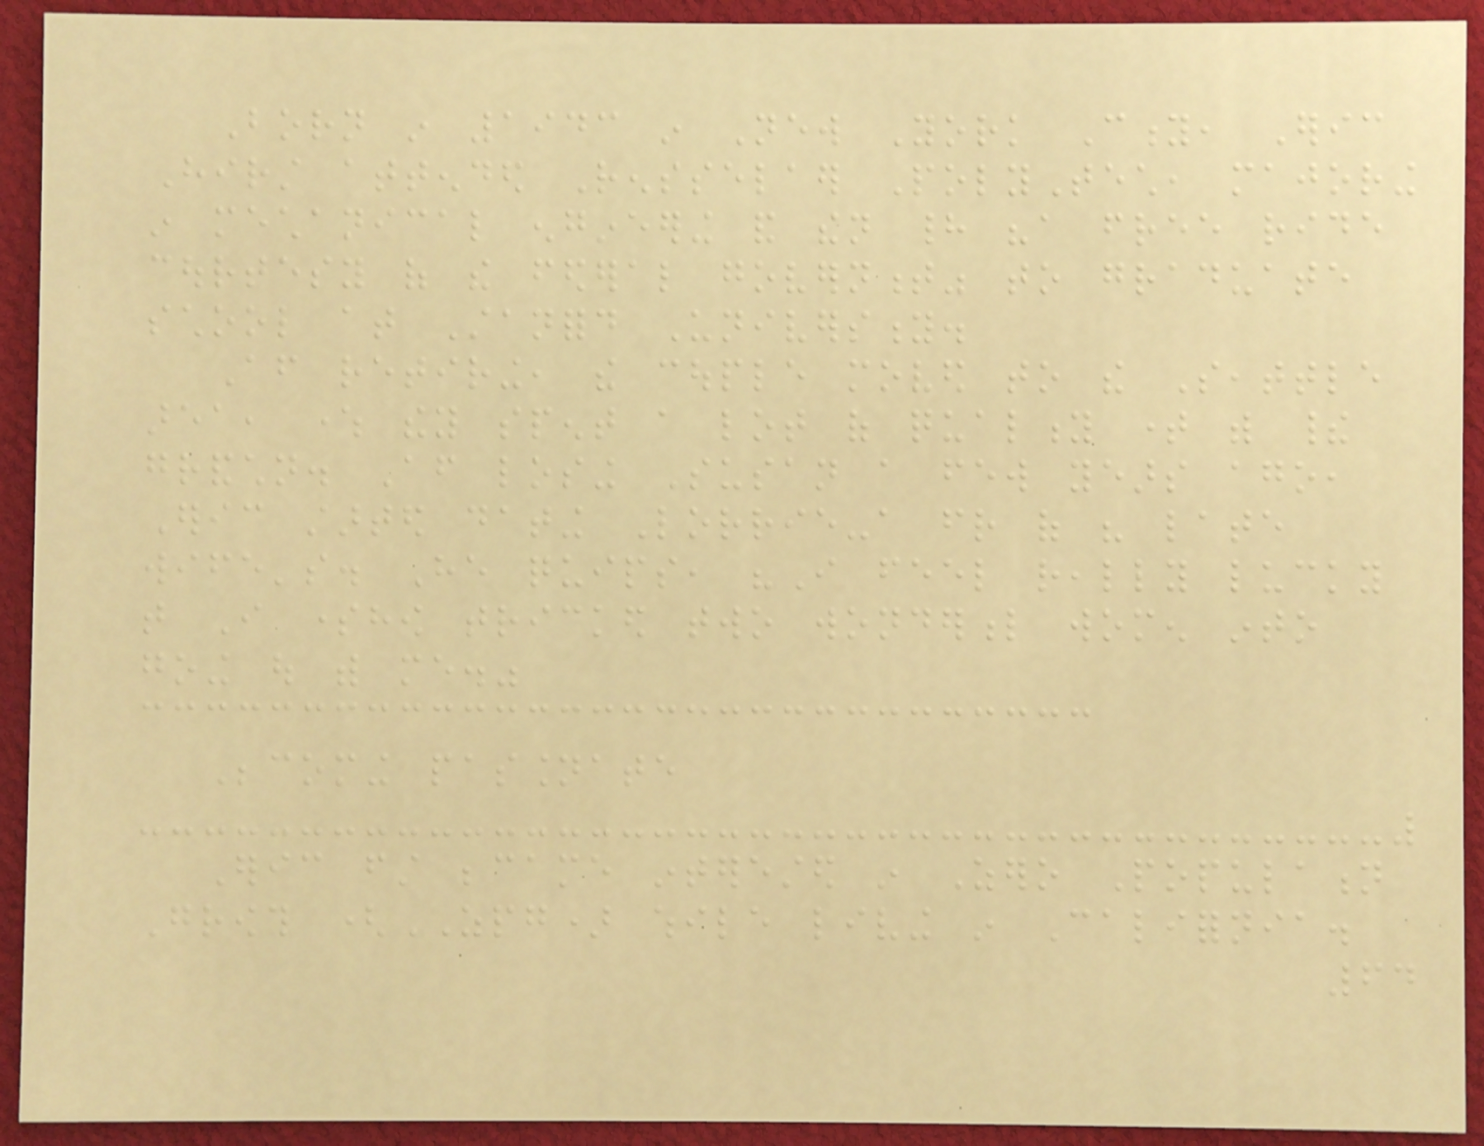Born in 1943 in New York City, Eric
Hirst attended Rensselaer PolyTech, majoring
in mechanical engineering and then had "a free ride
courtesy of the federal government" to graduate
school at Stanford University.
After retiring, the couple moved to the Seattle
area, where they spent a lot of quality time with their
grandchildren. After losing Susan a few years ago,
Eric started dating Lorrie-a friend of his late
wife's. He quips, "I feel really lucky
that I somehow tricked two wonderful women into
going out with me."
Becoming passionate
Eric first became interested in Zero Population
Growth (ZPG) while living in California.
64
